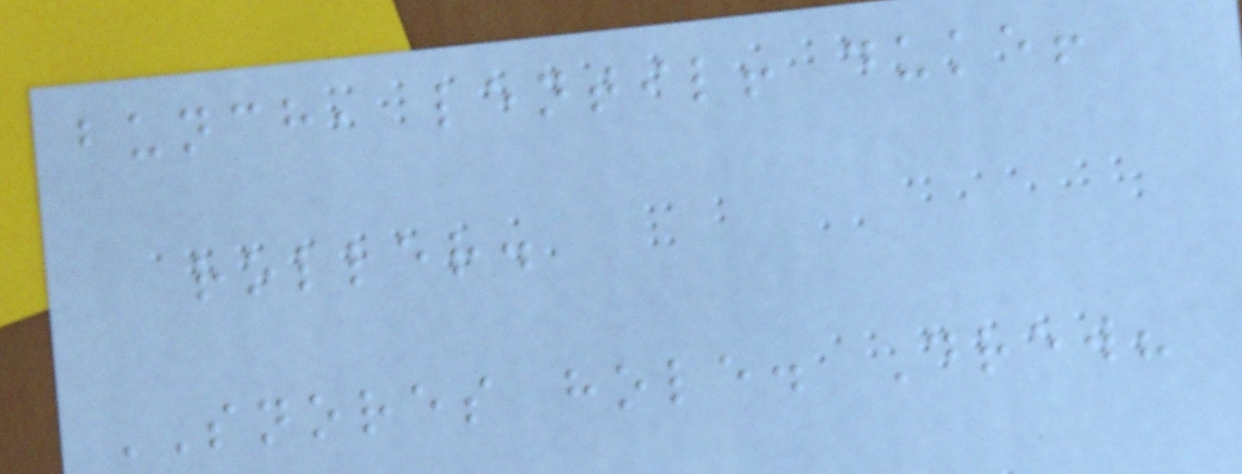bunch, lentil! duke!
roller.
SNORES hole. Drew?
